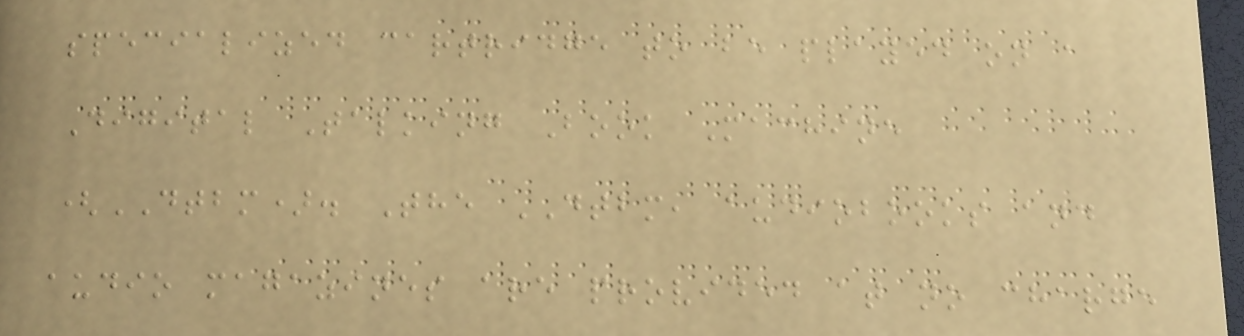specialized cartridge to be played on a
Digital Talking Book Machine
(DTBM). The DTBM, audiobooks and
audio magazines are provided at no charge
